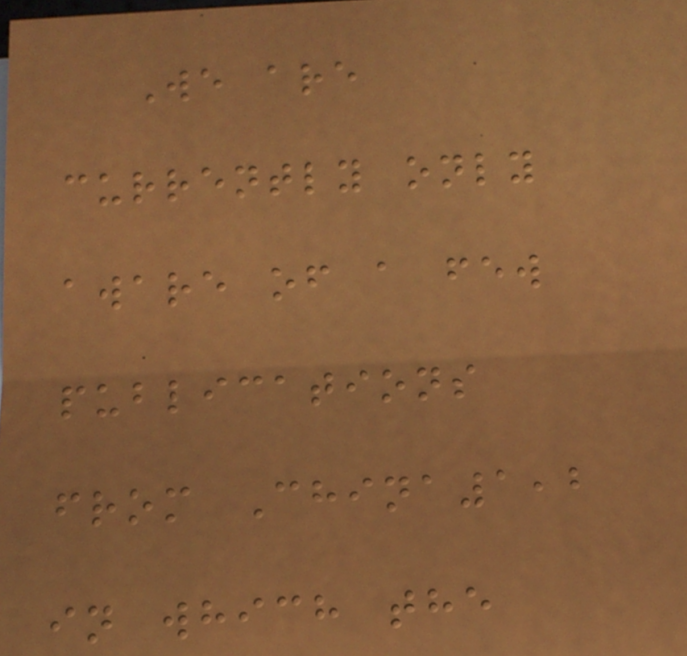We are
currently only
aware of a few
publications
from China1,2
in which the
